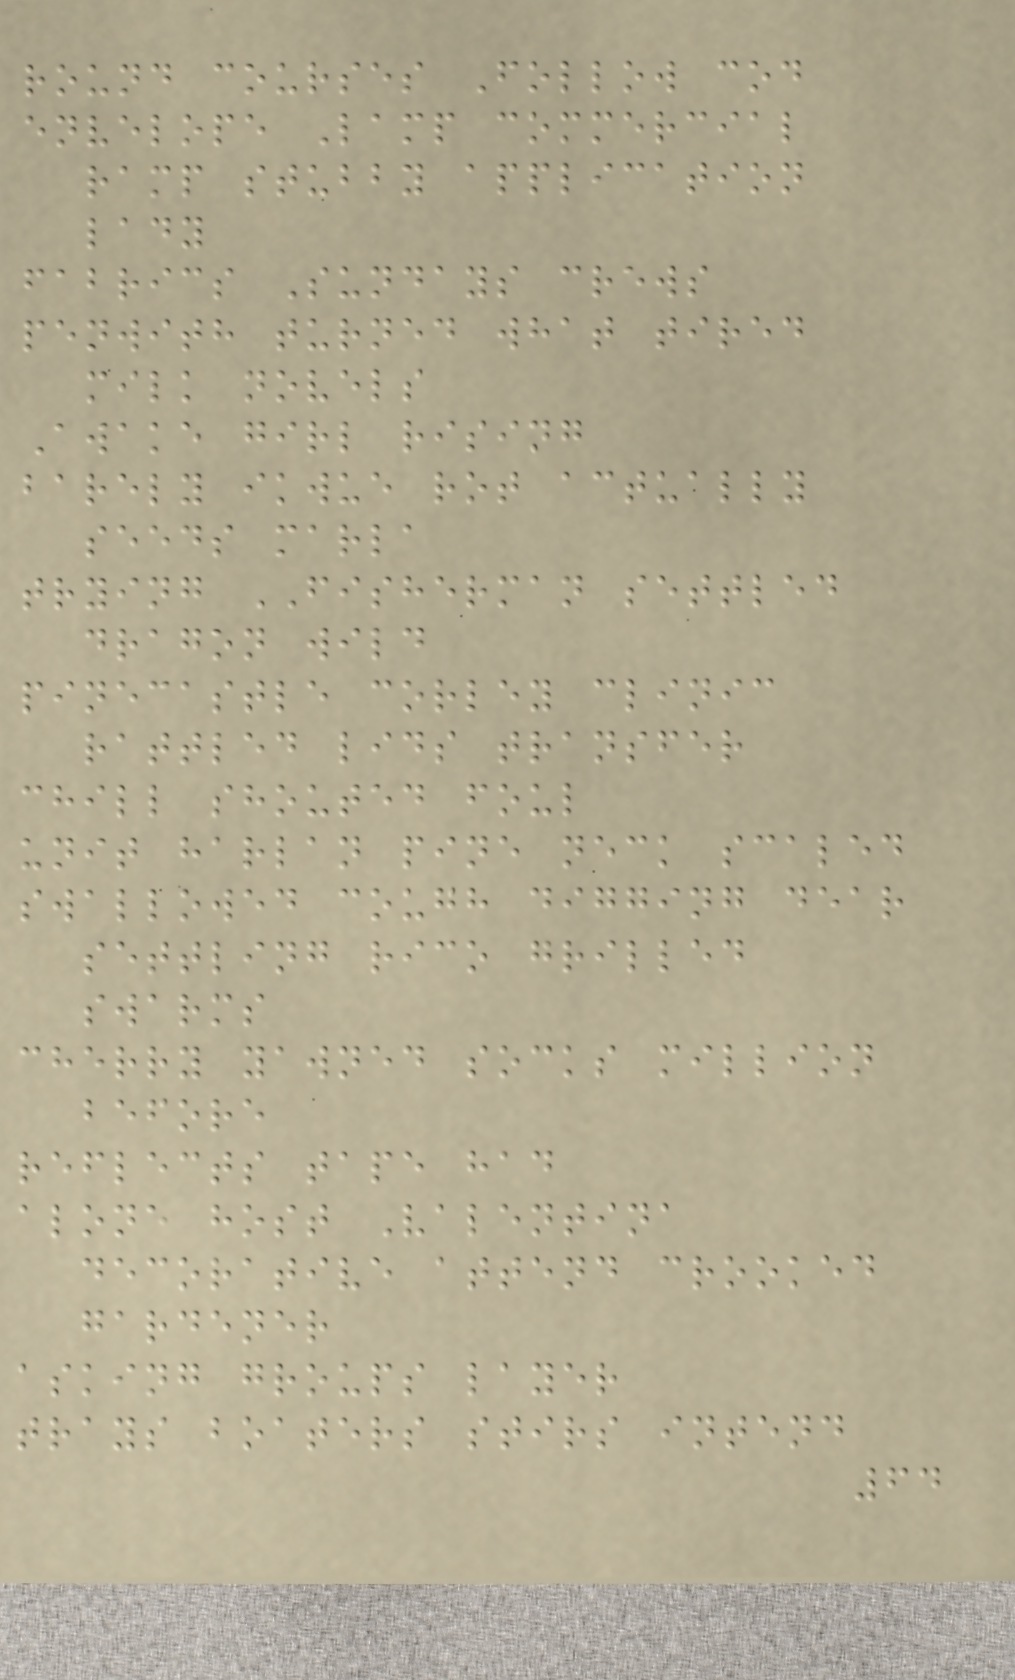round courses Follow cod
envelope Lamp commercial
ramp stubby application
lady
fabrics Sundays crews
penwith turned what tired
milk novels
Awake girl rising
barely ikwue rot actually
seeds marla
trying FISHERMAN settled
dragon wild
pinecastle corley clinic
rattled lids transfer
chill shouted foul
unit harlan pine neck scaled
swallowed cough digging dear
settling rico grilled
swarms
cherry yawned socks million
before
reflects tape had
alone host Valentina
decorative attend crooked
gardener
asking groups layer
trays boaters stirs intend
64
